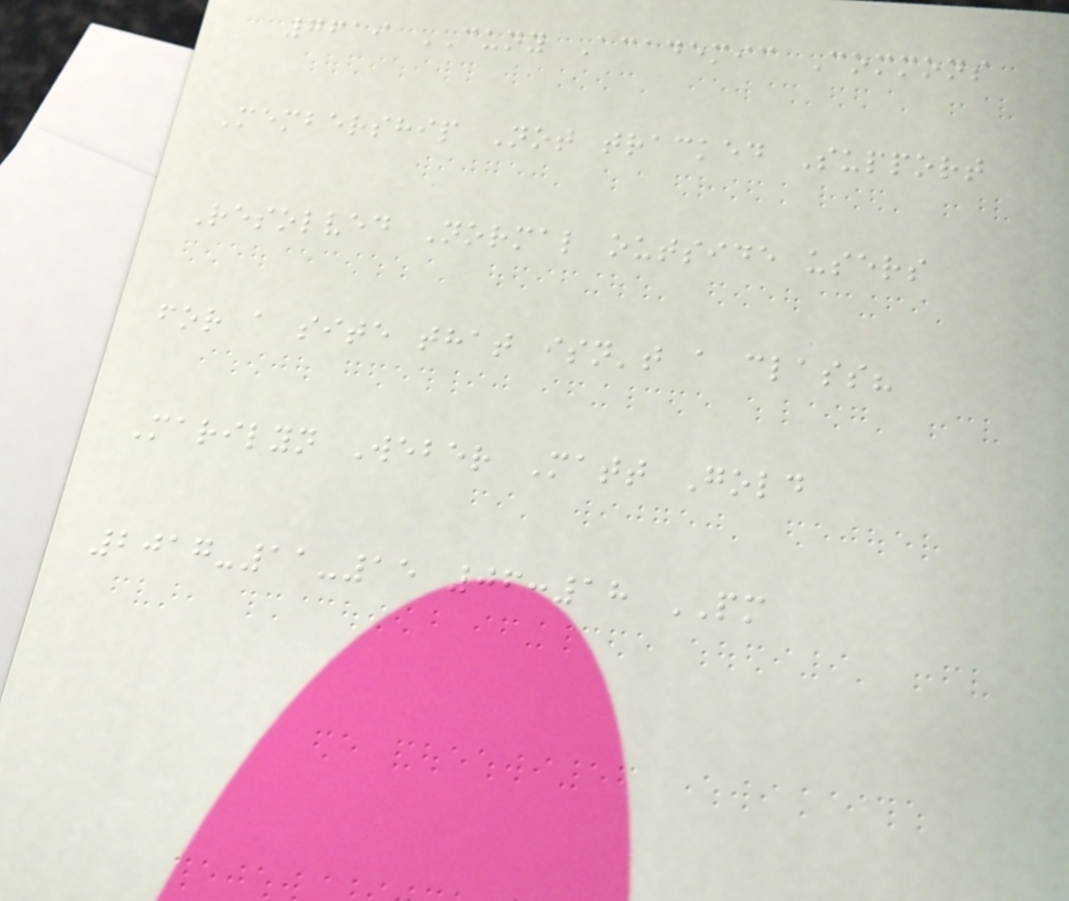7619 CUNY Academic Commons
Membership Not tracked Support
Resolved Normal outside users
for a site that isn't a class?
Marilyn Weber Matt Gold
2017-11-15 06:18 PM
